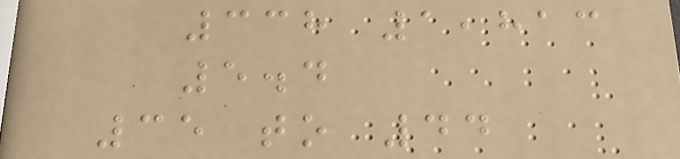338 1,813
5.4
35 to 44
